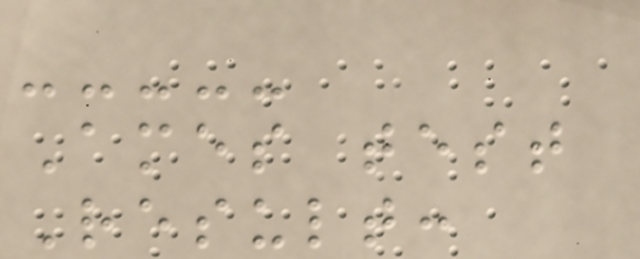Ames test
Result:
